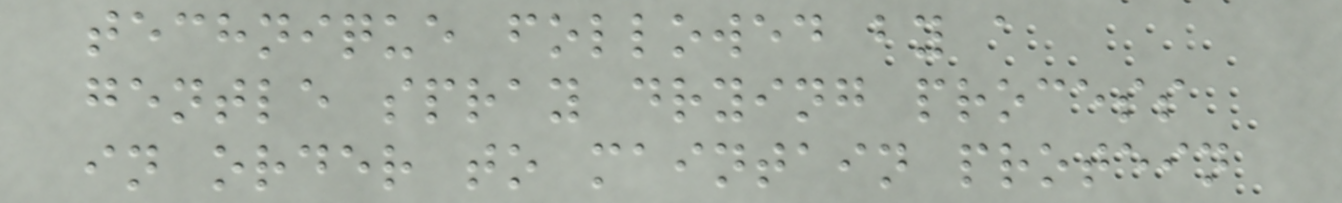technique followed by a
gentle spray drying process
in order to maintain protein
